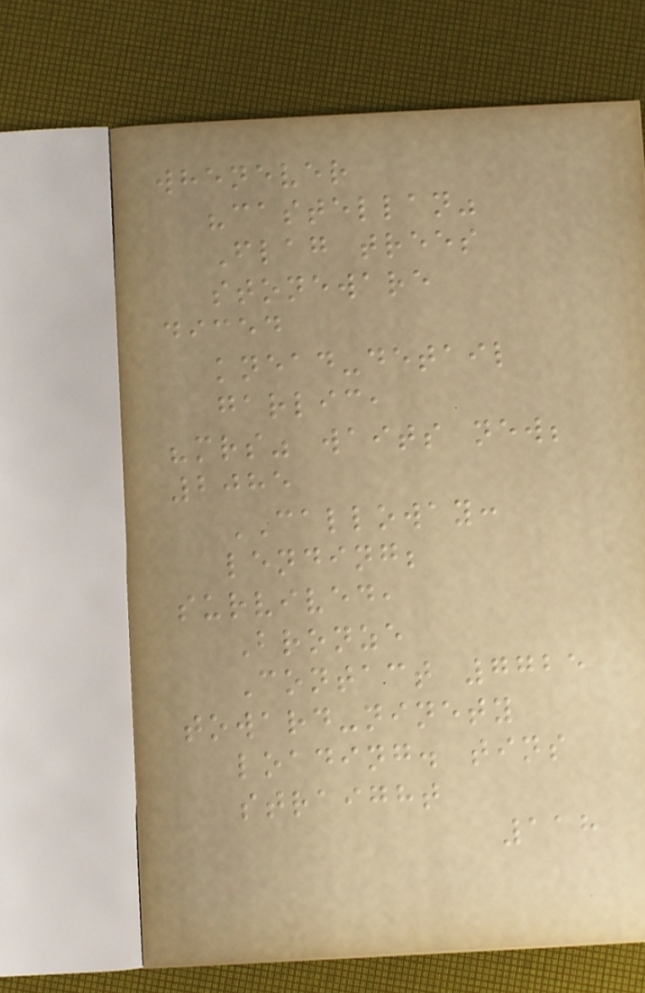whenever
"castellan"
Flag trees
stoneware
diced
knead-detail
garlic,
"mrs" waits new;
2085
CALLOWAY:
lending;
survived,
Bronze
Contact 7725
toward-ninety
loading. tins
straight
118
